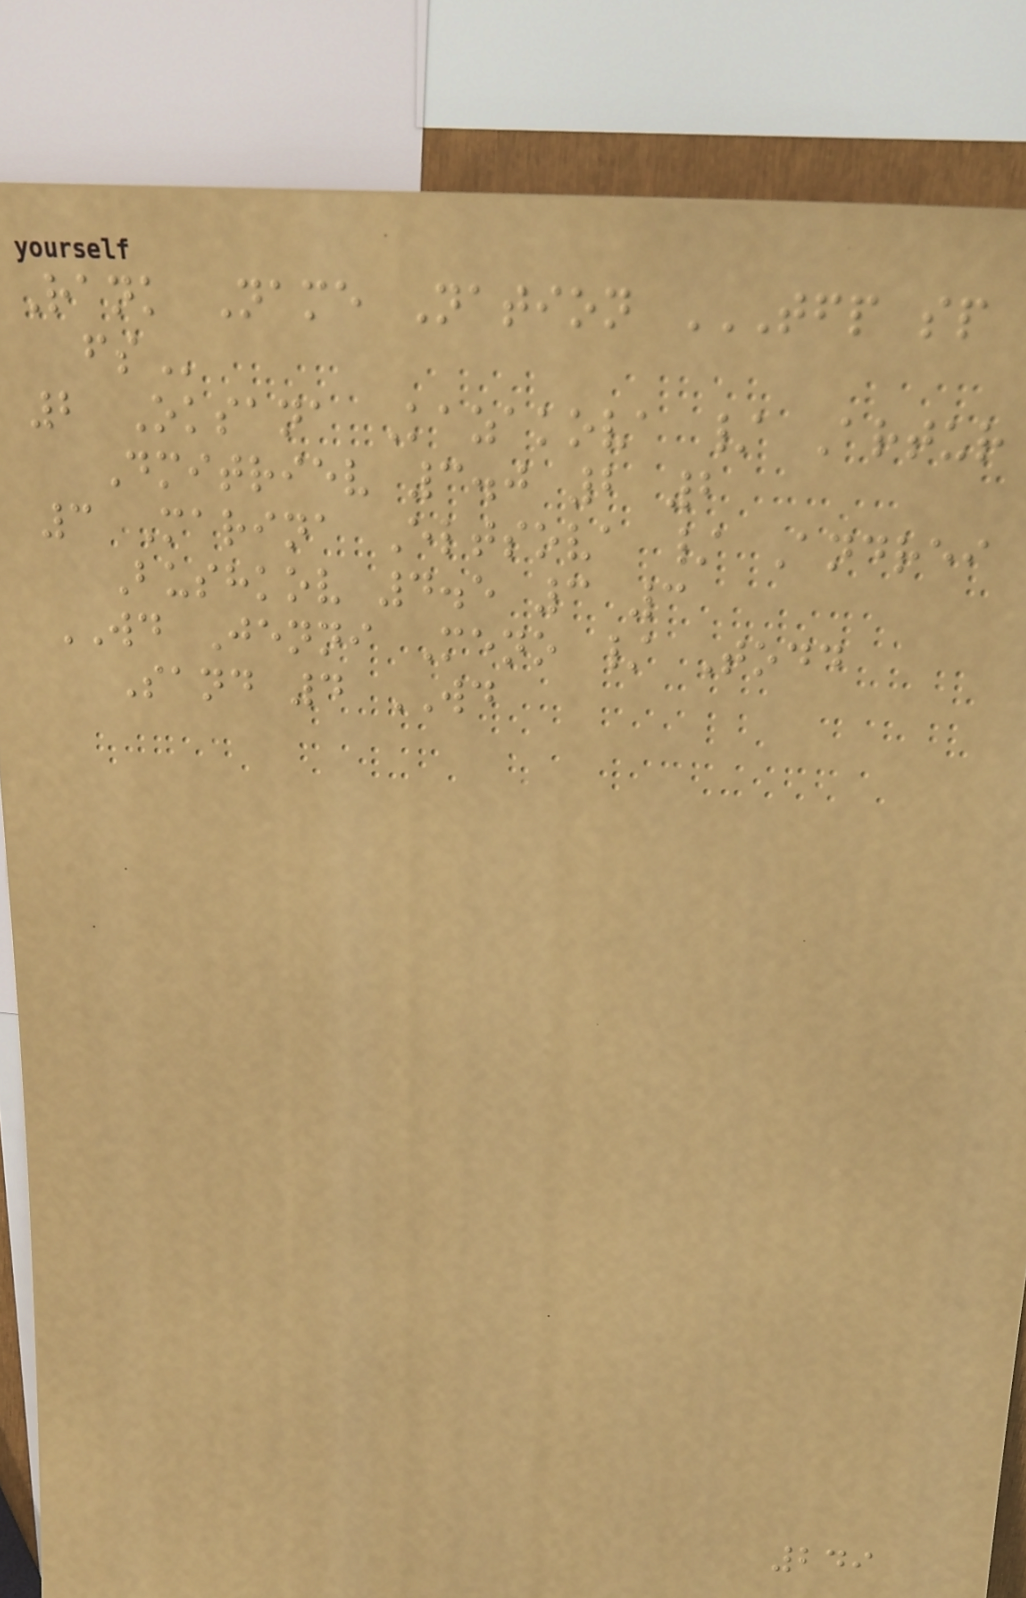Rank Name Nation TFP SP
FS
2 Oksana Kazakova / Artur
Dmitriev 3.0 2 2
3 Marina Eltsova / Andrei
Bushkov 4.5 3 3
WD Jenni Meno / Todd
Sand 4 WD
249
